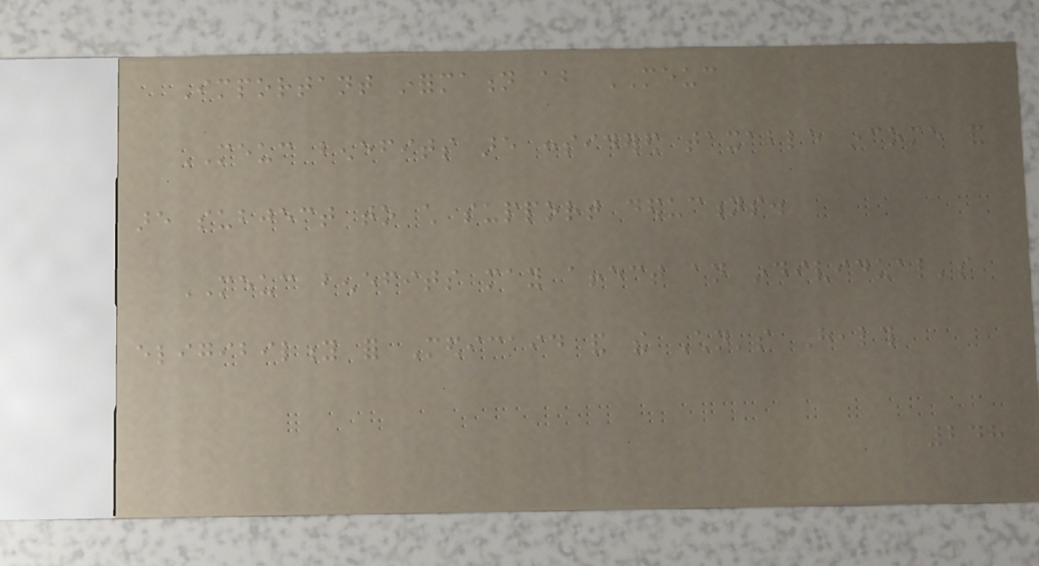Important information about MEUC
MEUC benefits are considered taxable income and
are subject to child support deductions.
MEUC benefits may affect an individual's
eligibility for Medicaid and the Children's Health
248
